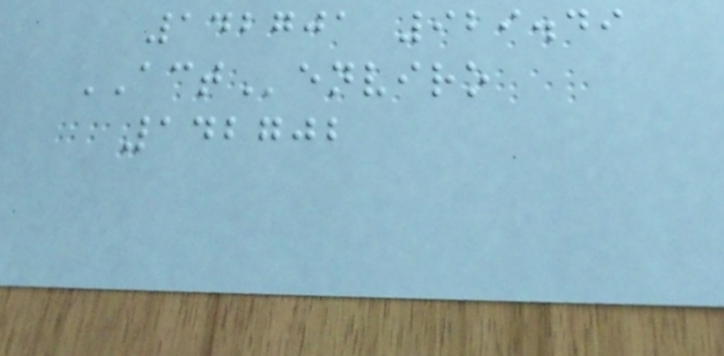142701 929.49
ACTenviro
142702
